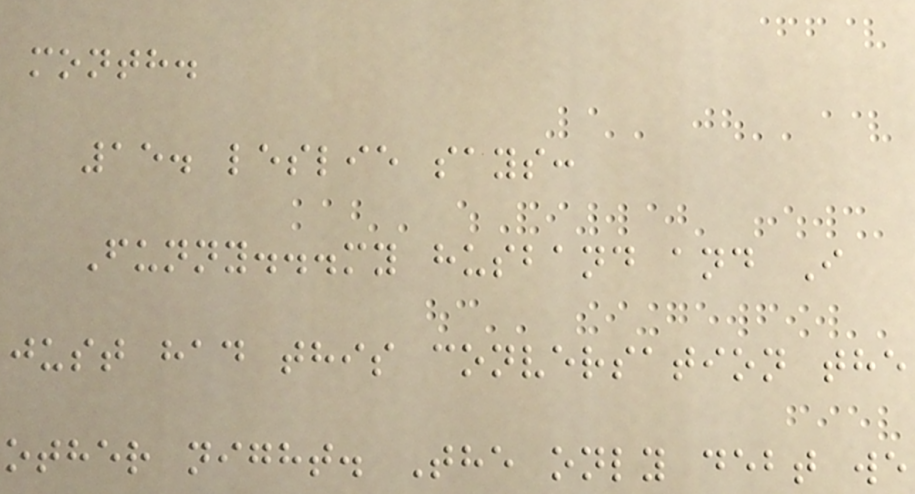month.
15. leslie says:
Funny...my husband and I
just had this conversation the
other night. The only debt we
